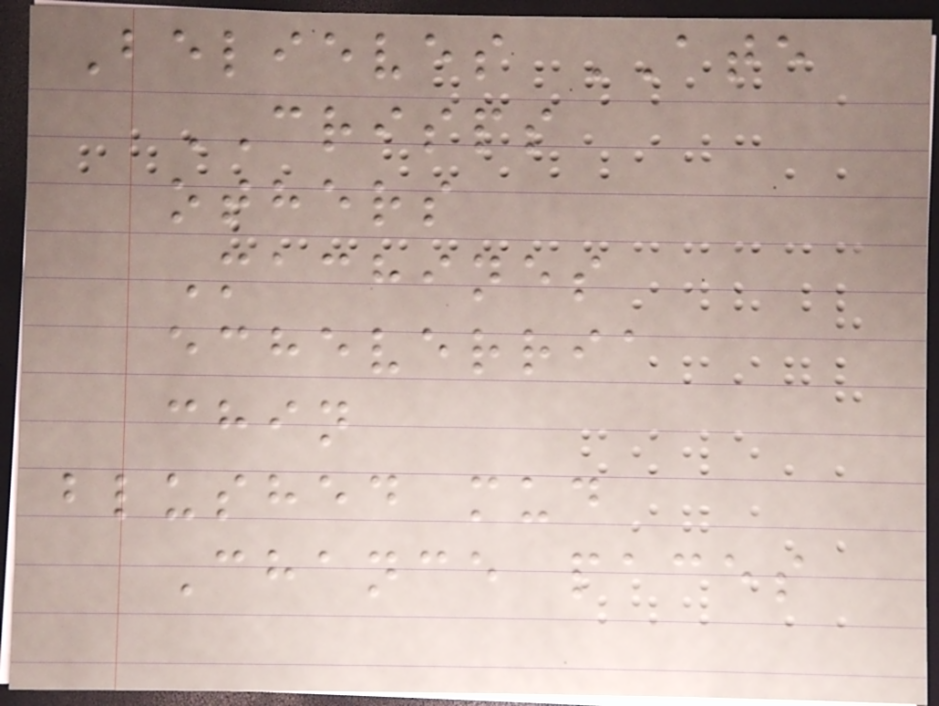Believes ATE
CRISPS
others
Machines
echeverria
chin
blushed mud
Chance paces
